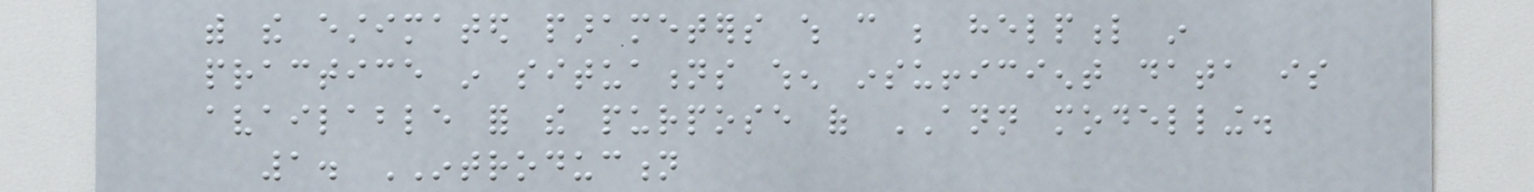with the estimated parameters which can be helpful in
practice in situations when insufficient data is
available for the purpose of ANN modelling.
1. INTRODUCTION
